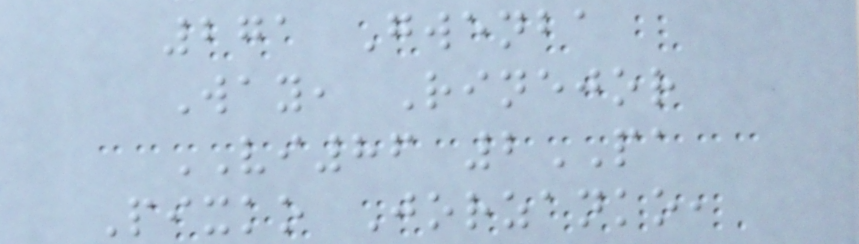271 Gwenba
Way, Rinejor
VI86 2PA
Pixko Jorzanko,
